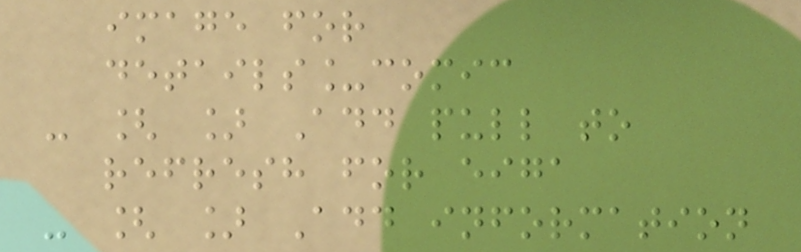image for
details_comic
- [ ] Add pull to
refresh for eiga
- [ ] Add information
